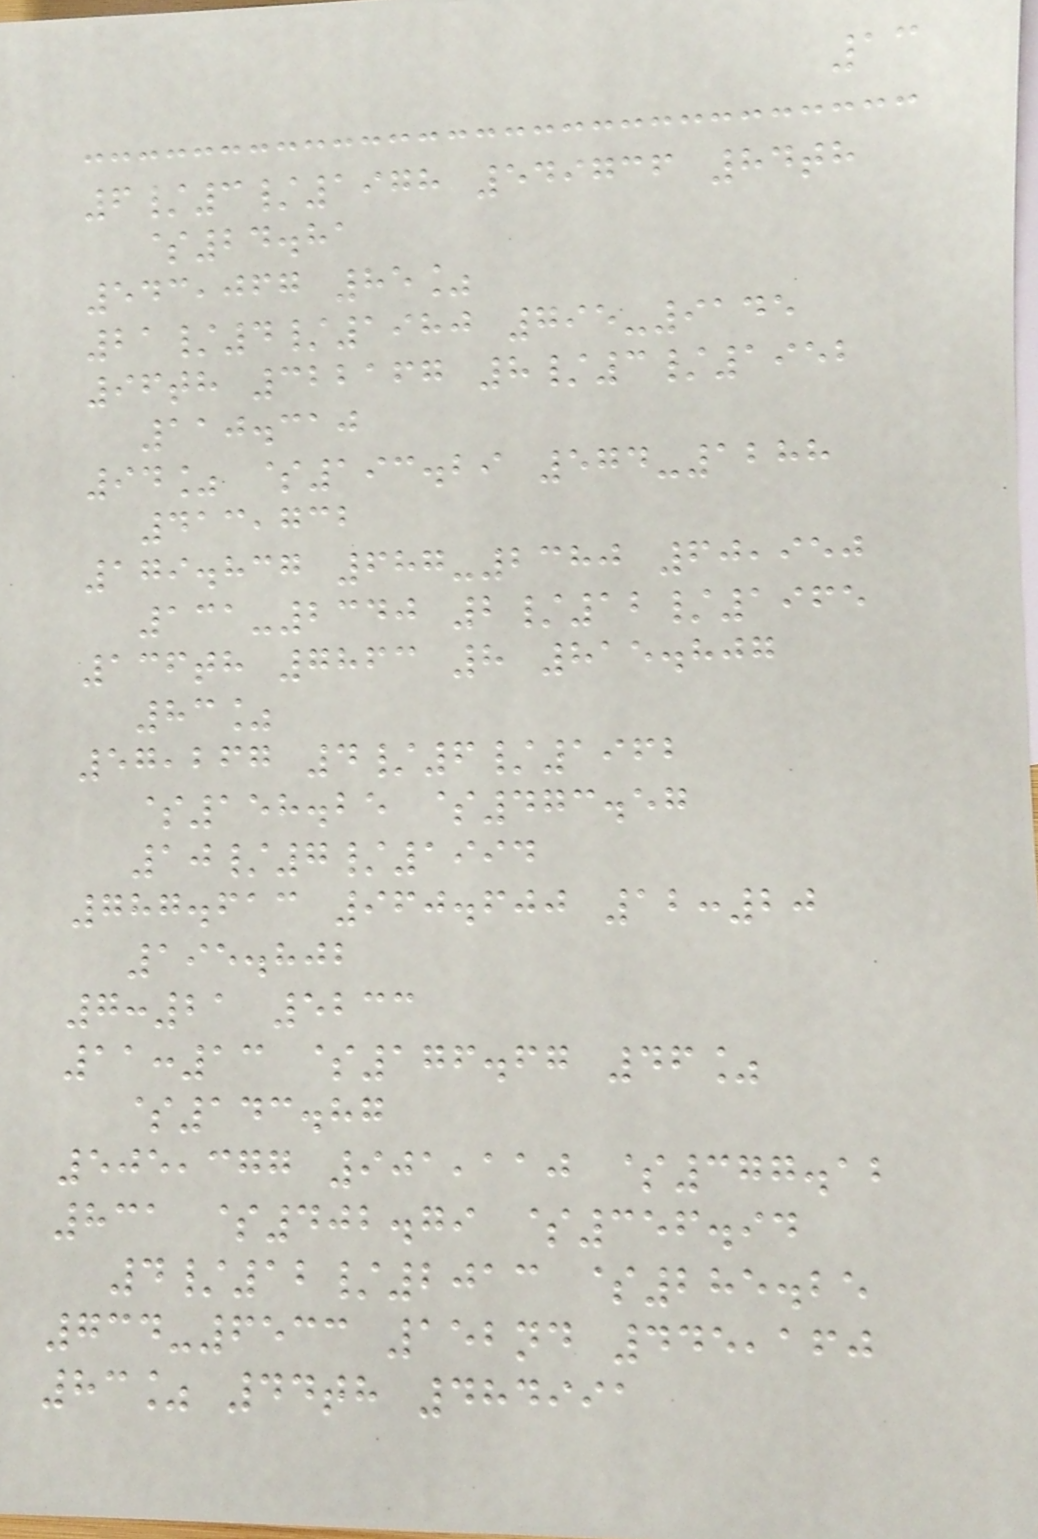13
6/3/1978 549736 84th
$24.81
543,067 85%
21/4/1980 795-9145
96th 322167 8/3/1952
110.310
94% $193.29 574-1288
413,732
179.837 687-2380 60,950
131-2340 2/12/1965
136th 7863 8 815.807
83%
57,267 4/6/1962
$158.25 $473.57
10/7/1994
787.613 960.600 12:20
195.802
7:21 5233
11:13 $176.67 46%
$143.87
505,377 901,110 $377.12
831 $402.79 $356.94
4/12/2013 $285.25
734-6533 152nd 445,160
83% 44th 484991
